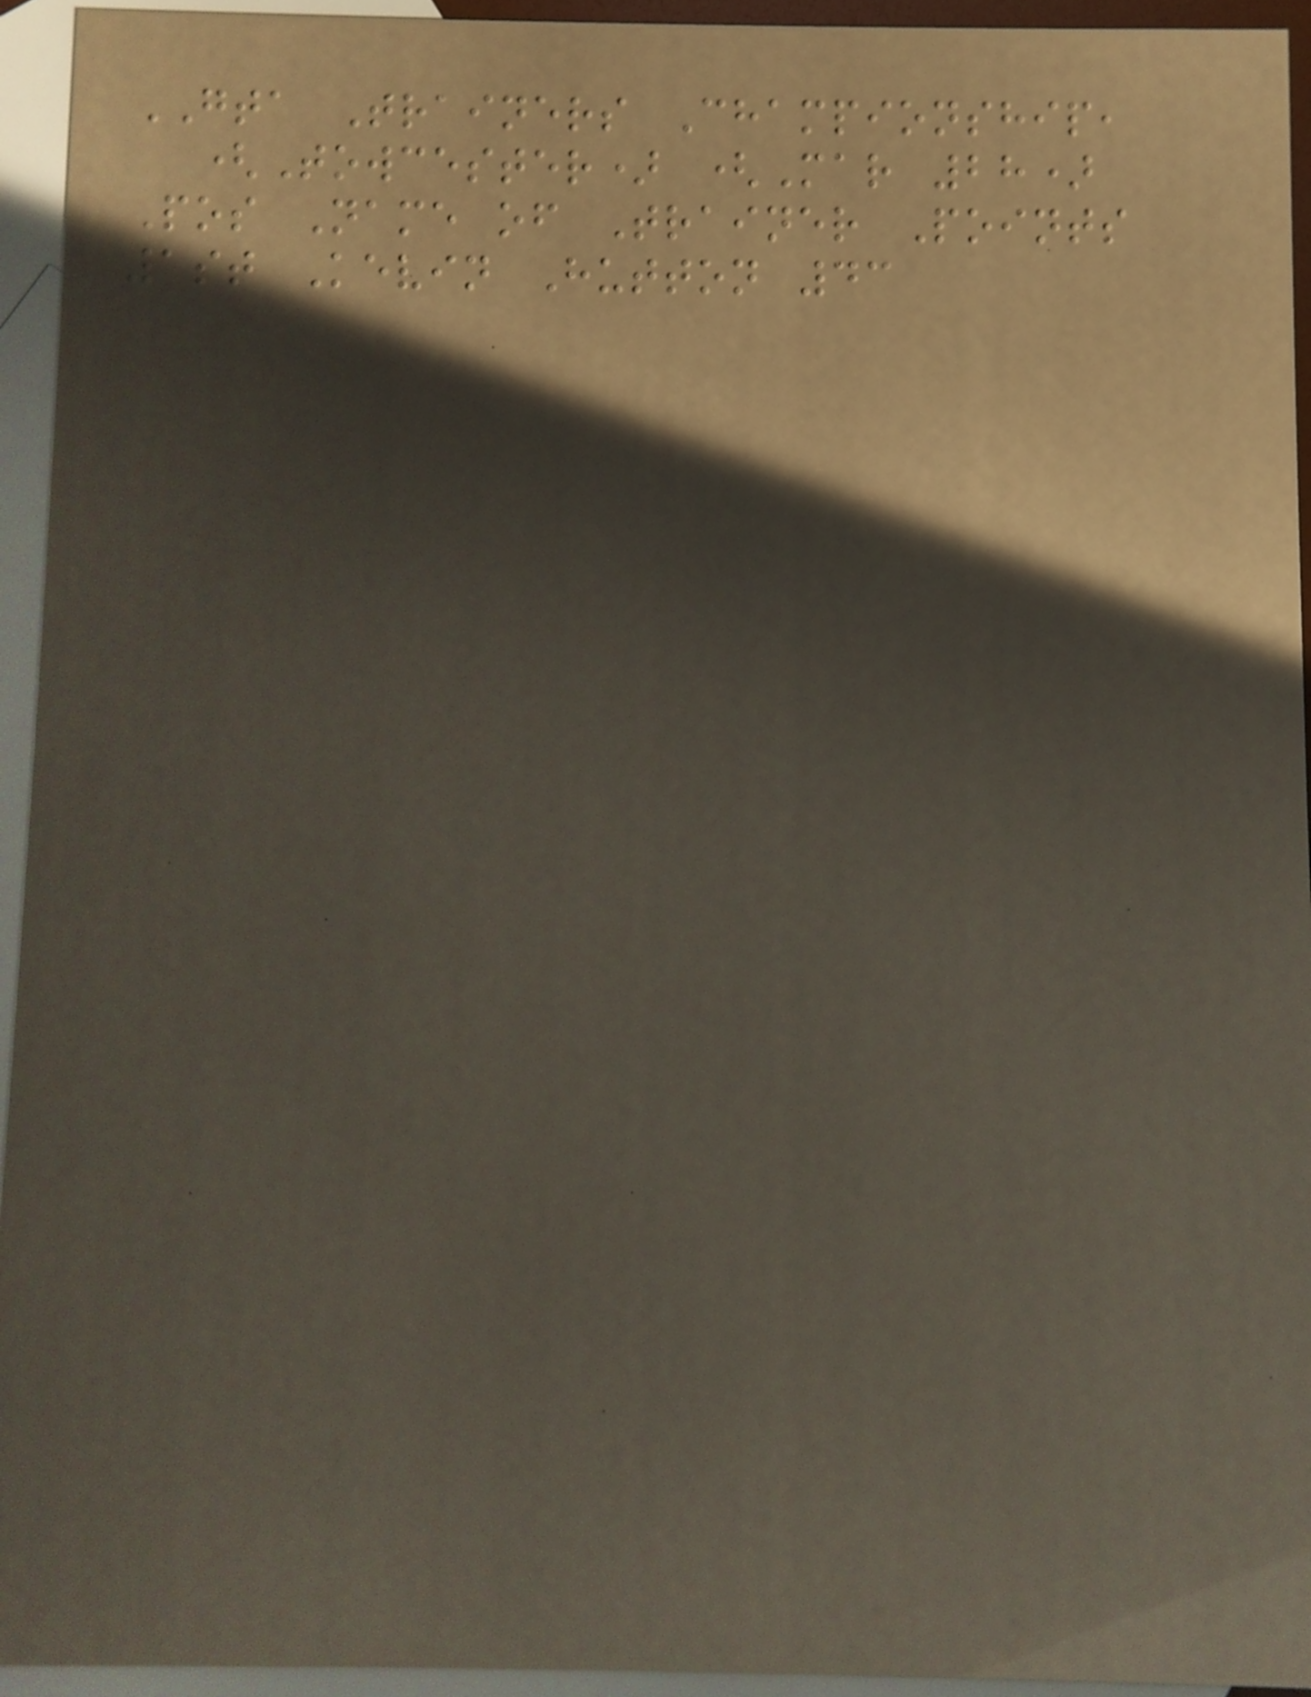GTA Trainers Championship,
(Towcester) (Mar 28)
Pos Name of Trainer Points
1st Kevin Hutton 43
